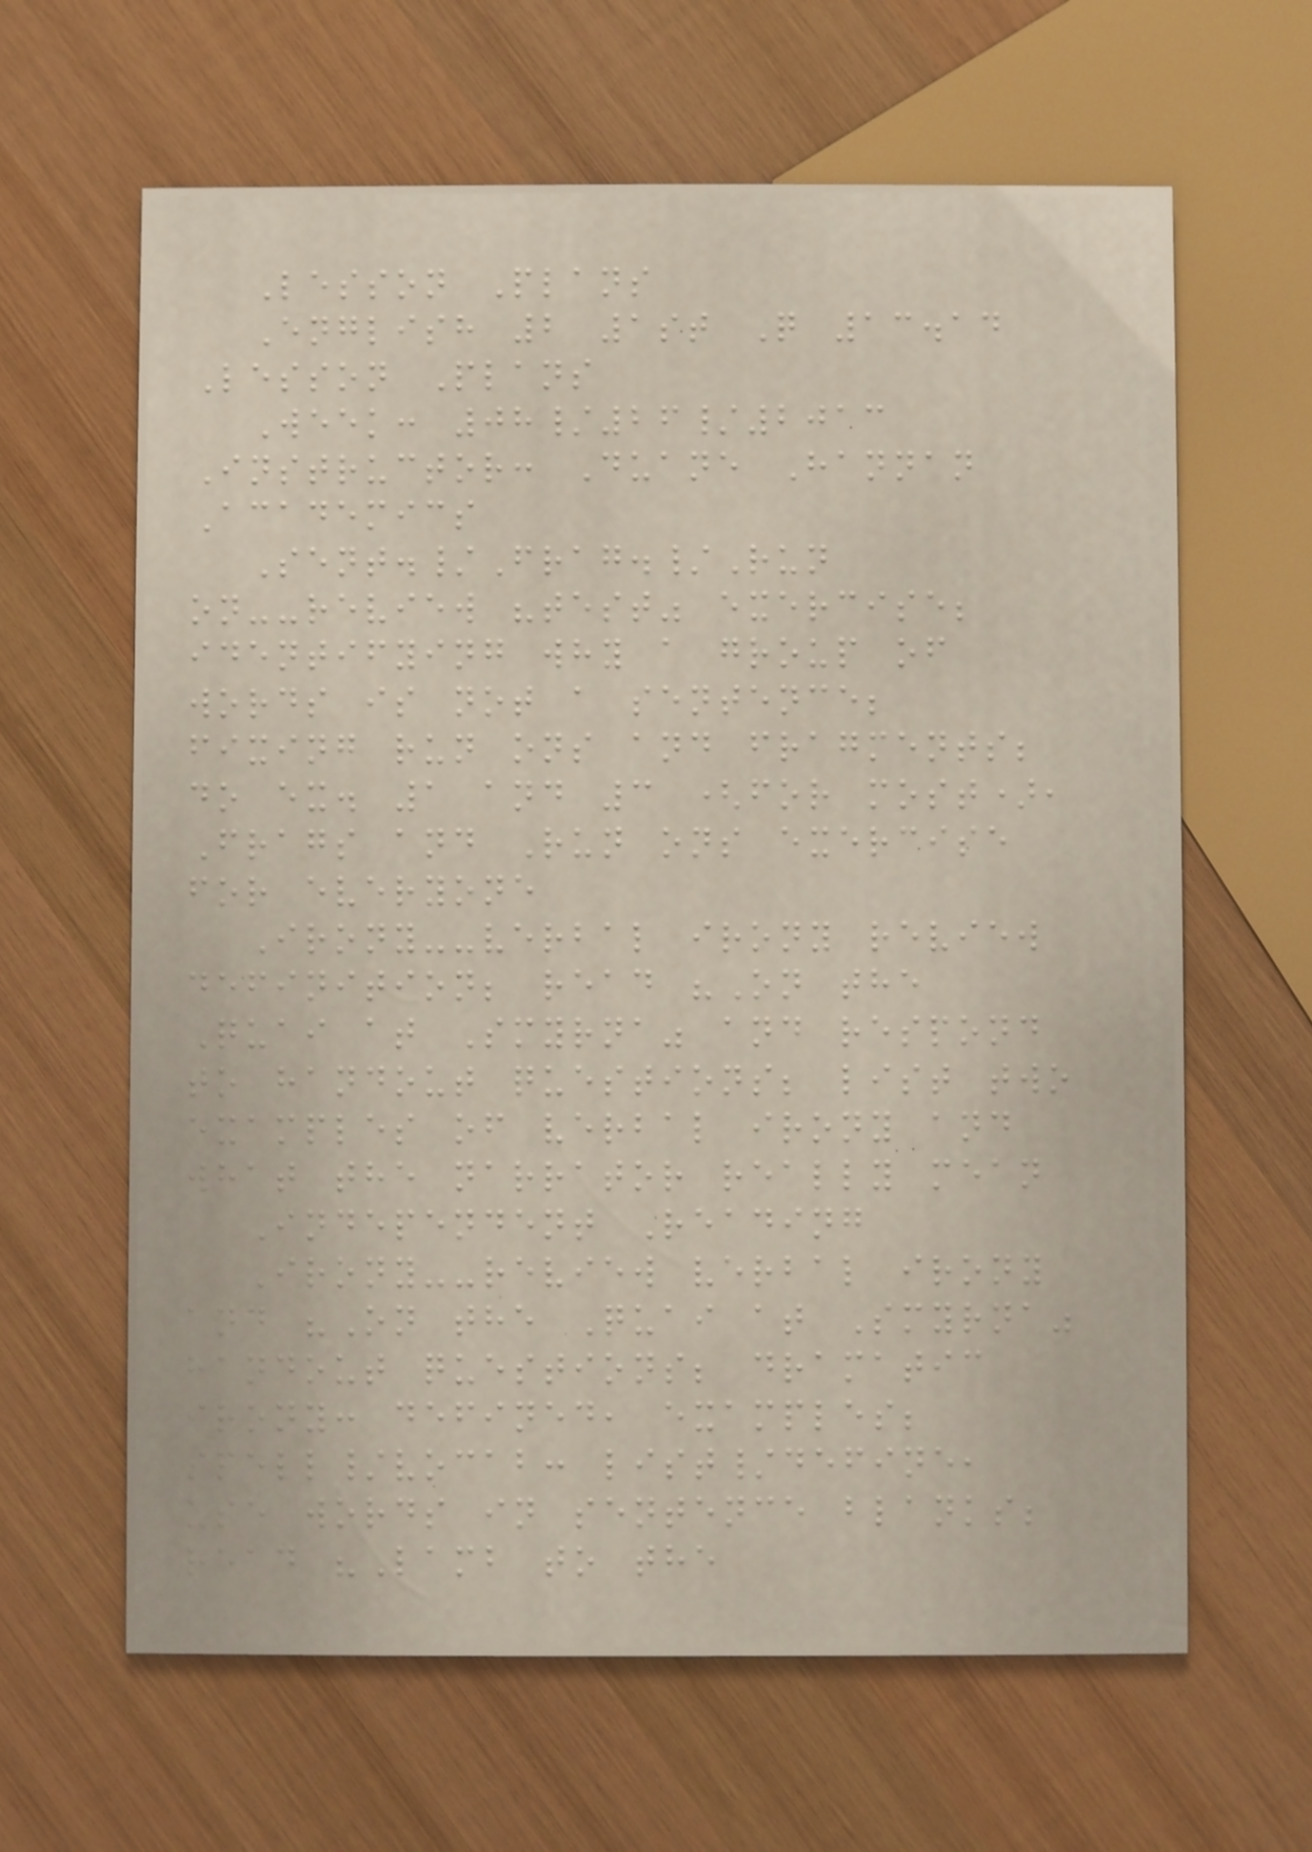Lesson Plans
English 2 1st Q 13.14
Lesson Plans
Week: 08/26/2013
Instructor: Duane Hannan
Academics
Sent./Frag./Run
on--review "test" exercise;
identifying why a group of
words is not a sentence;
fixing run ons and fragments;
do ex. 1 and 3 (for most),
Frags and Run ons exercise
for everyone
Irony--verbal irony review
definition; read "On the
Quai at Smyrna" and respond
to handout questions; list two
examples of verbal irony and
what the narrator really mean
Independent Reading
Irony--review verbal irony
and "On the Quai at Smyrna"
handout questions; dramatic
irony: defined, examples;
spell/vocab: list/define,
use words in sentence blanks;
read "Lamb to the
